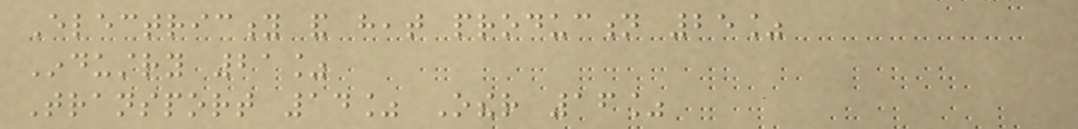Electricity and heat production 25%
Industry 21%
Transport 14% Other 16%
